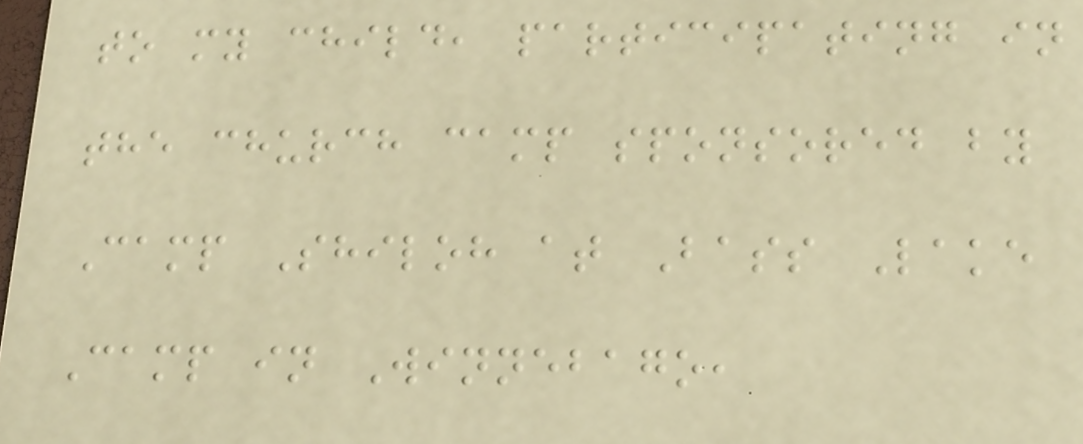to my child, participating in
the church camp sponsored by
Camp Shiloh at Bass Lake
Camp in Winnebago,
